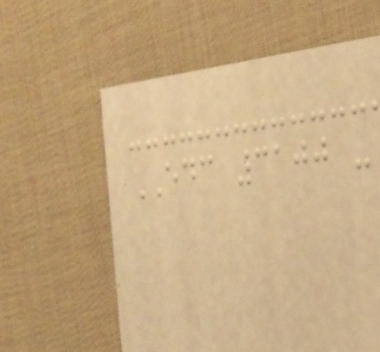EDC 3100 -
